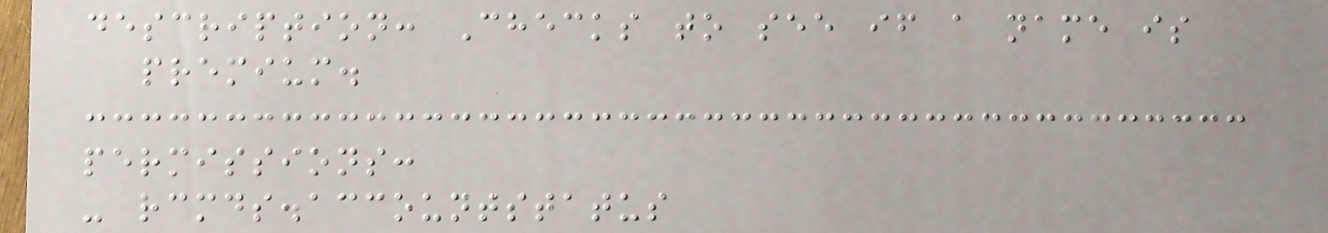description: Checks to see if a name is
premium.
permissions:
- rcmds.accountstatus
